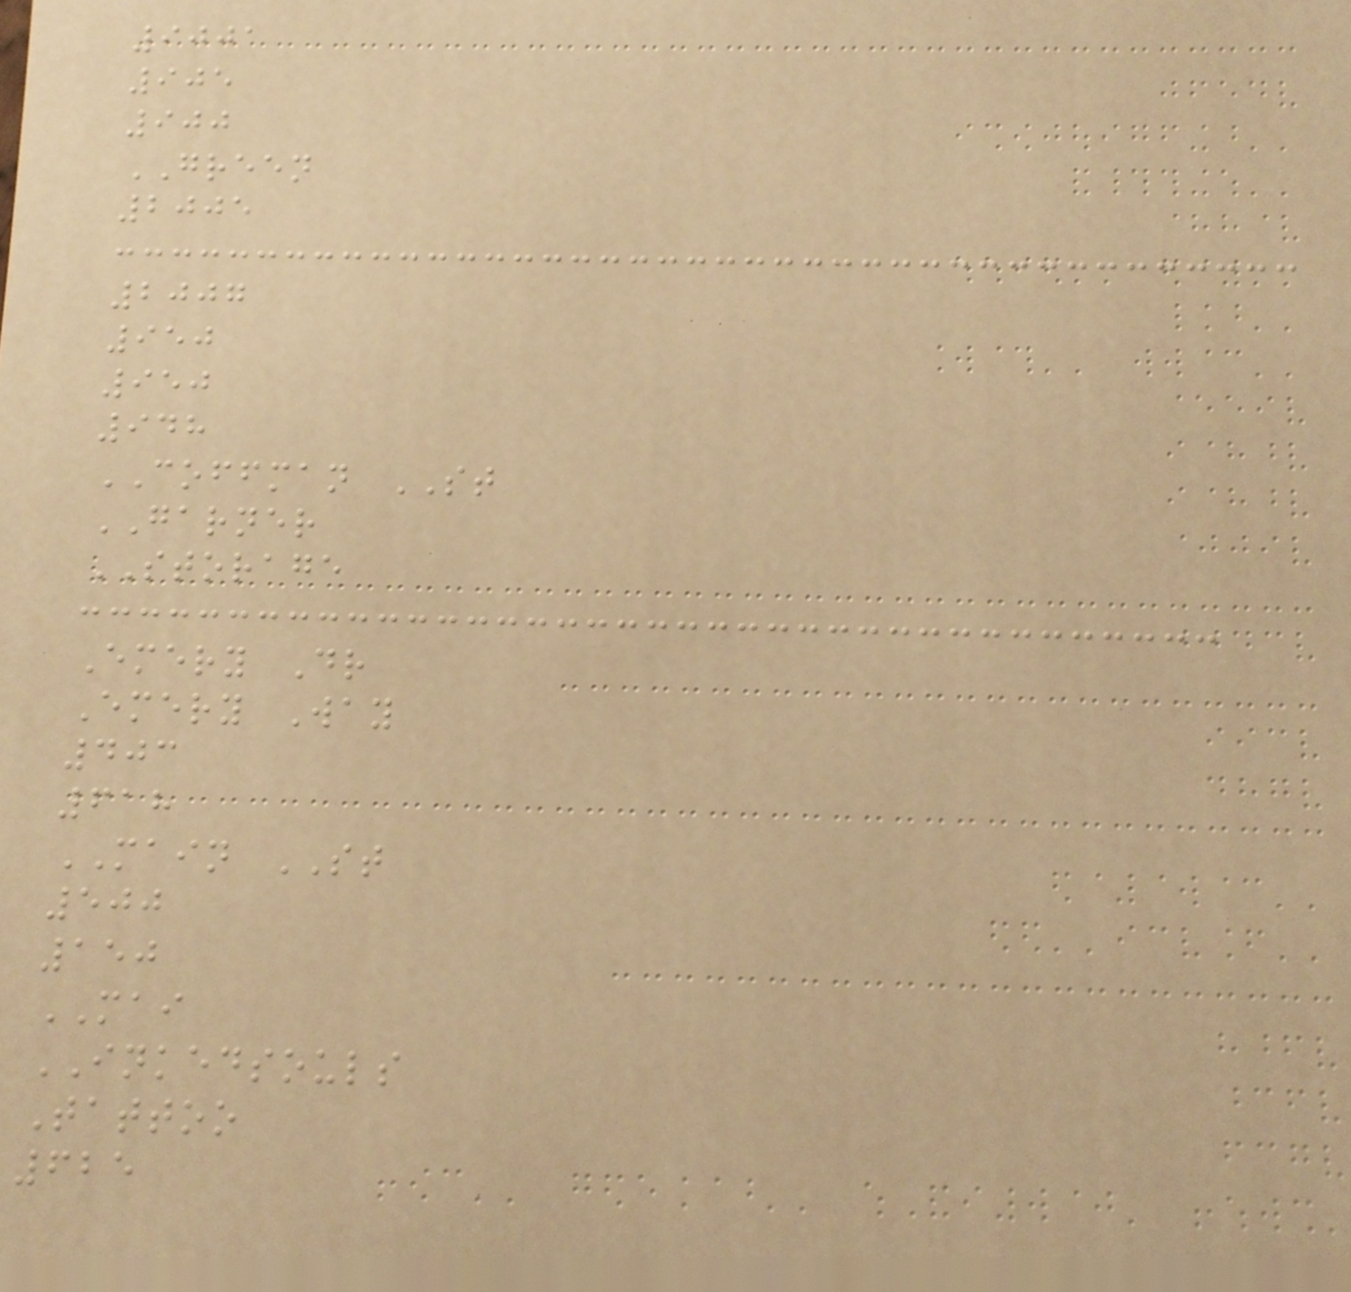9001
905
900
GREEN
2005
2007
950
950
948
COFFMAN ST
GARNER
STORAGE
Emery Dr
Emery Way
403
618
MAIN ST
500
150
MAI
INKEDSOULS
Tattoo
625
